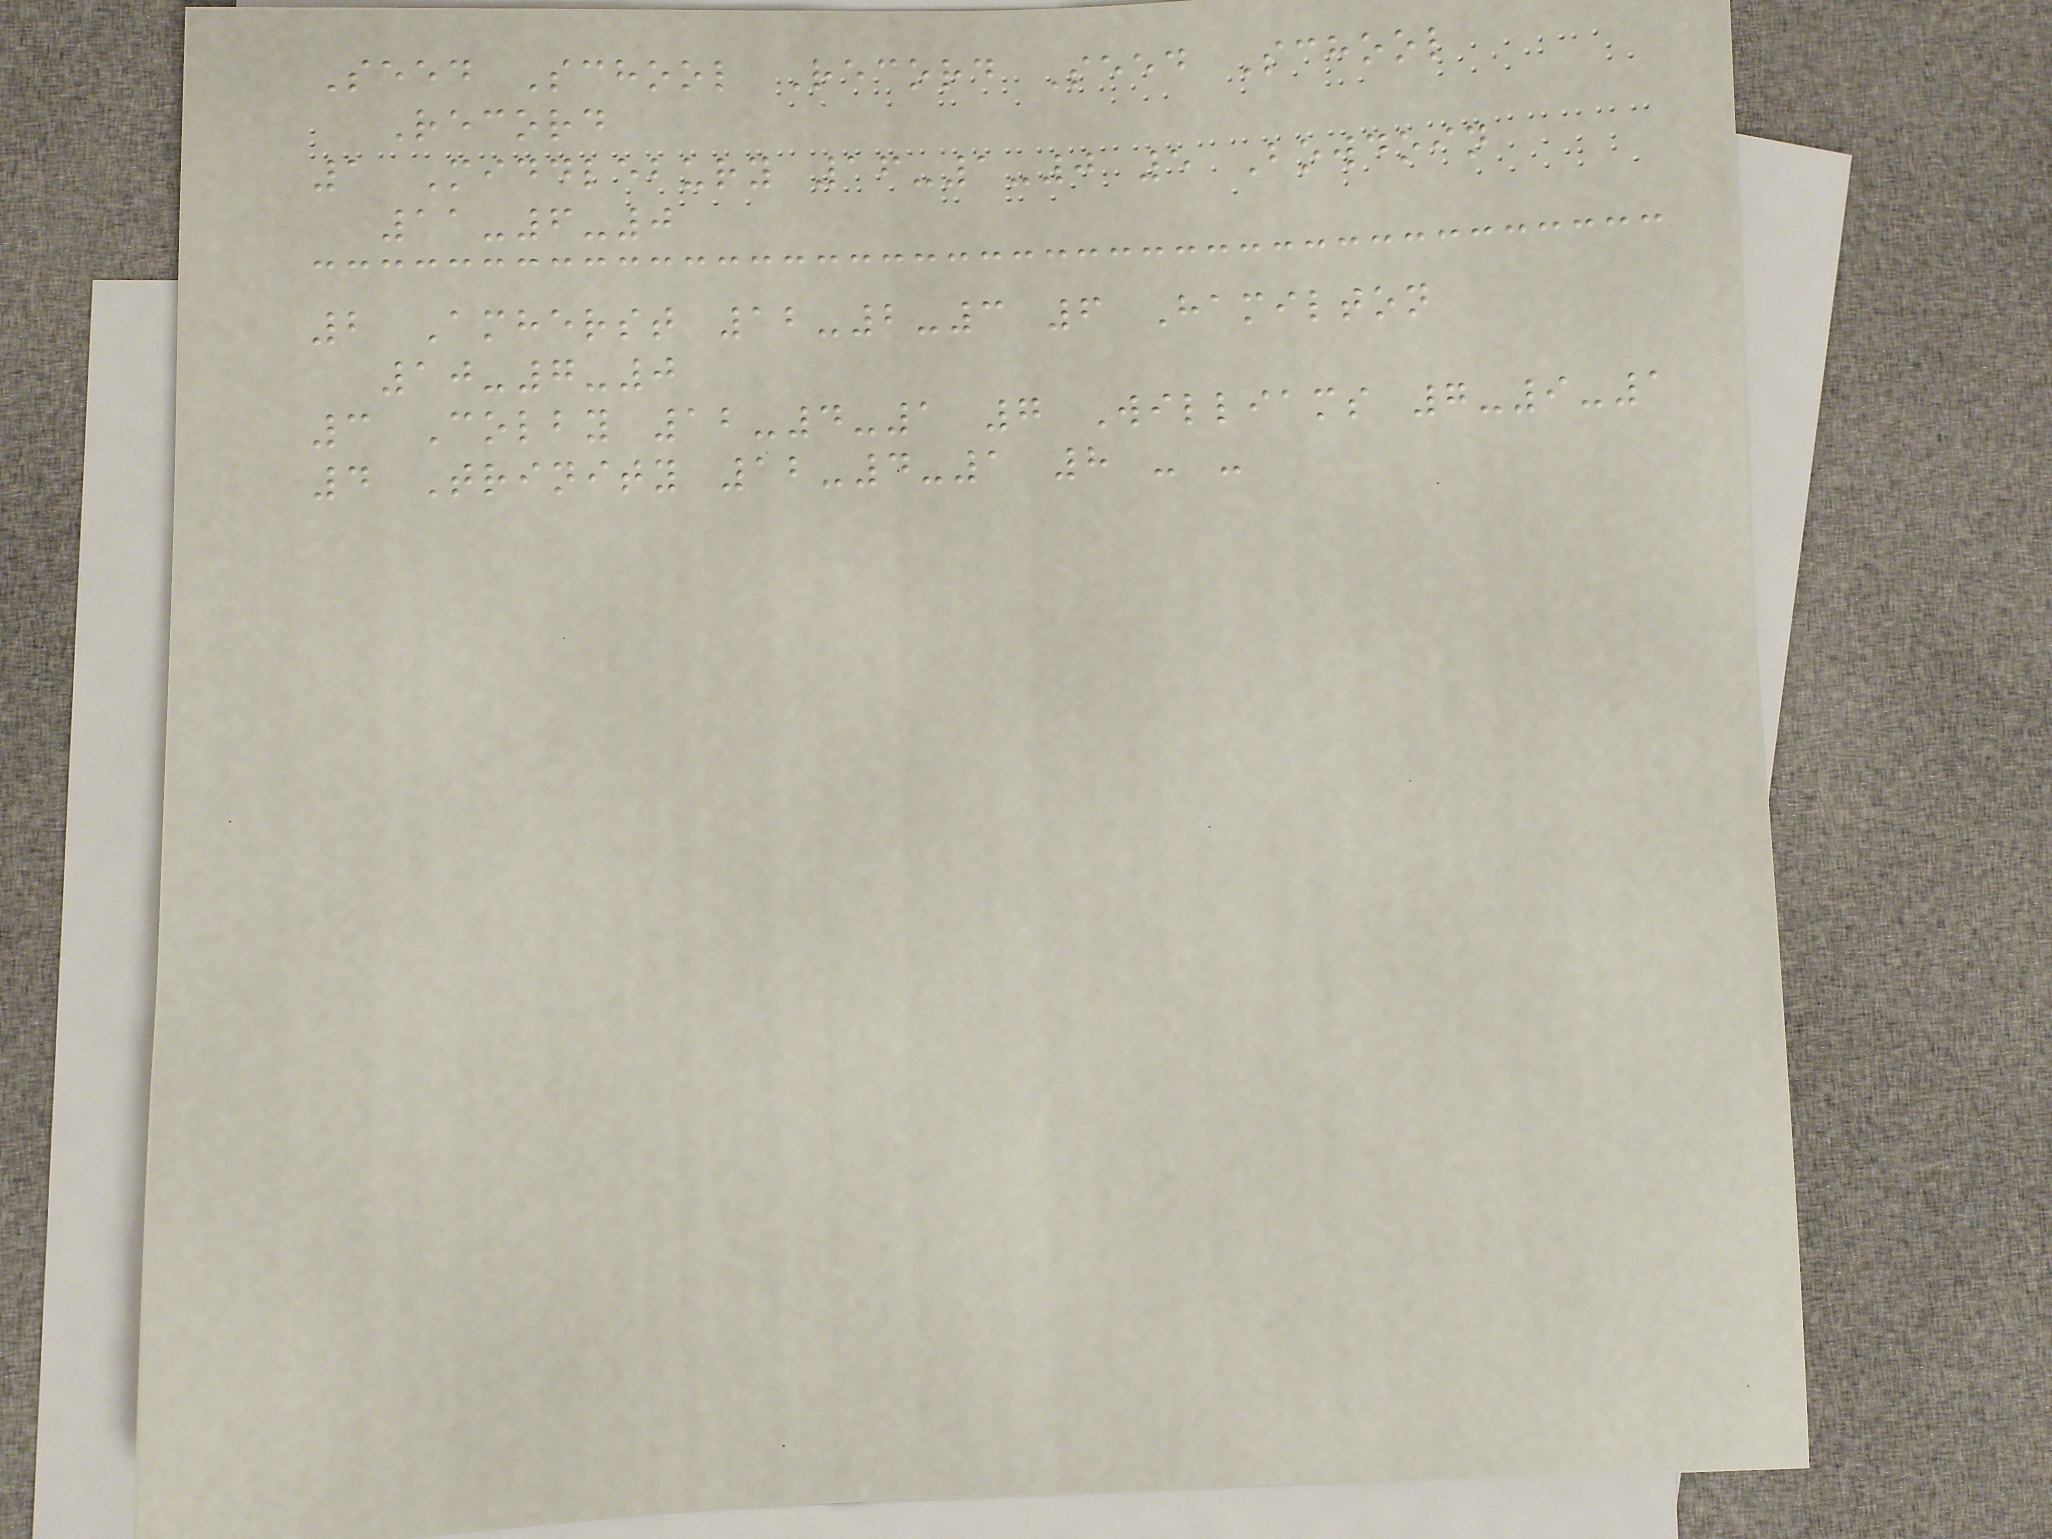Seed School Record Seed School
Record
1 Middlebury 16-1-0 5 Bowdoin
11-6-0
2 Amherst 12-2-3 6 Hamilton
10-7-0
3 Colby 12-4-1 7 Williams 7-9-1
4 Trinity 12-4-1 8 - -
